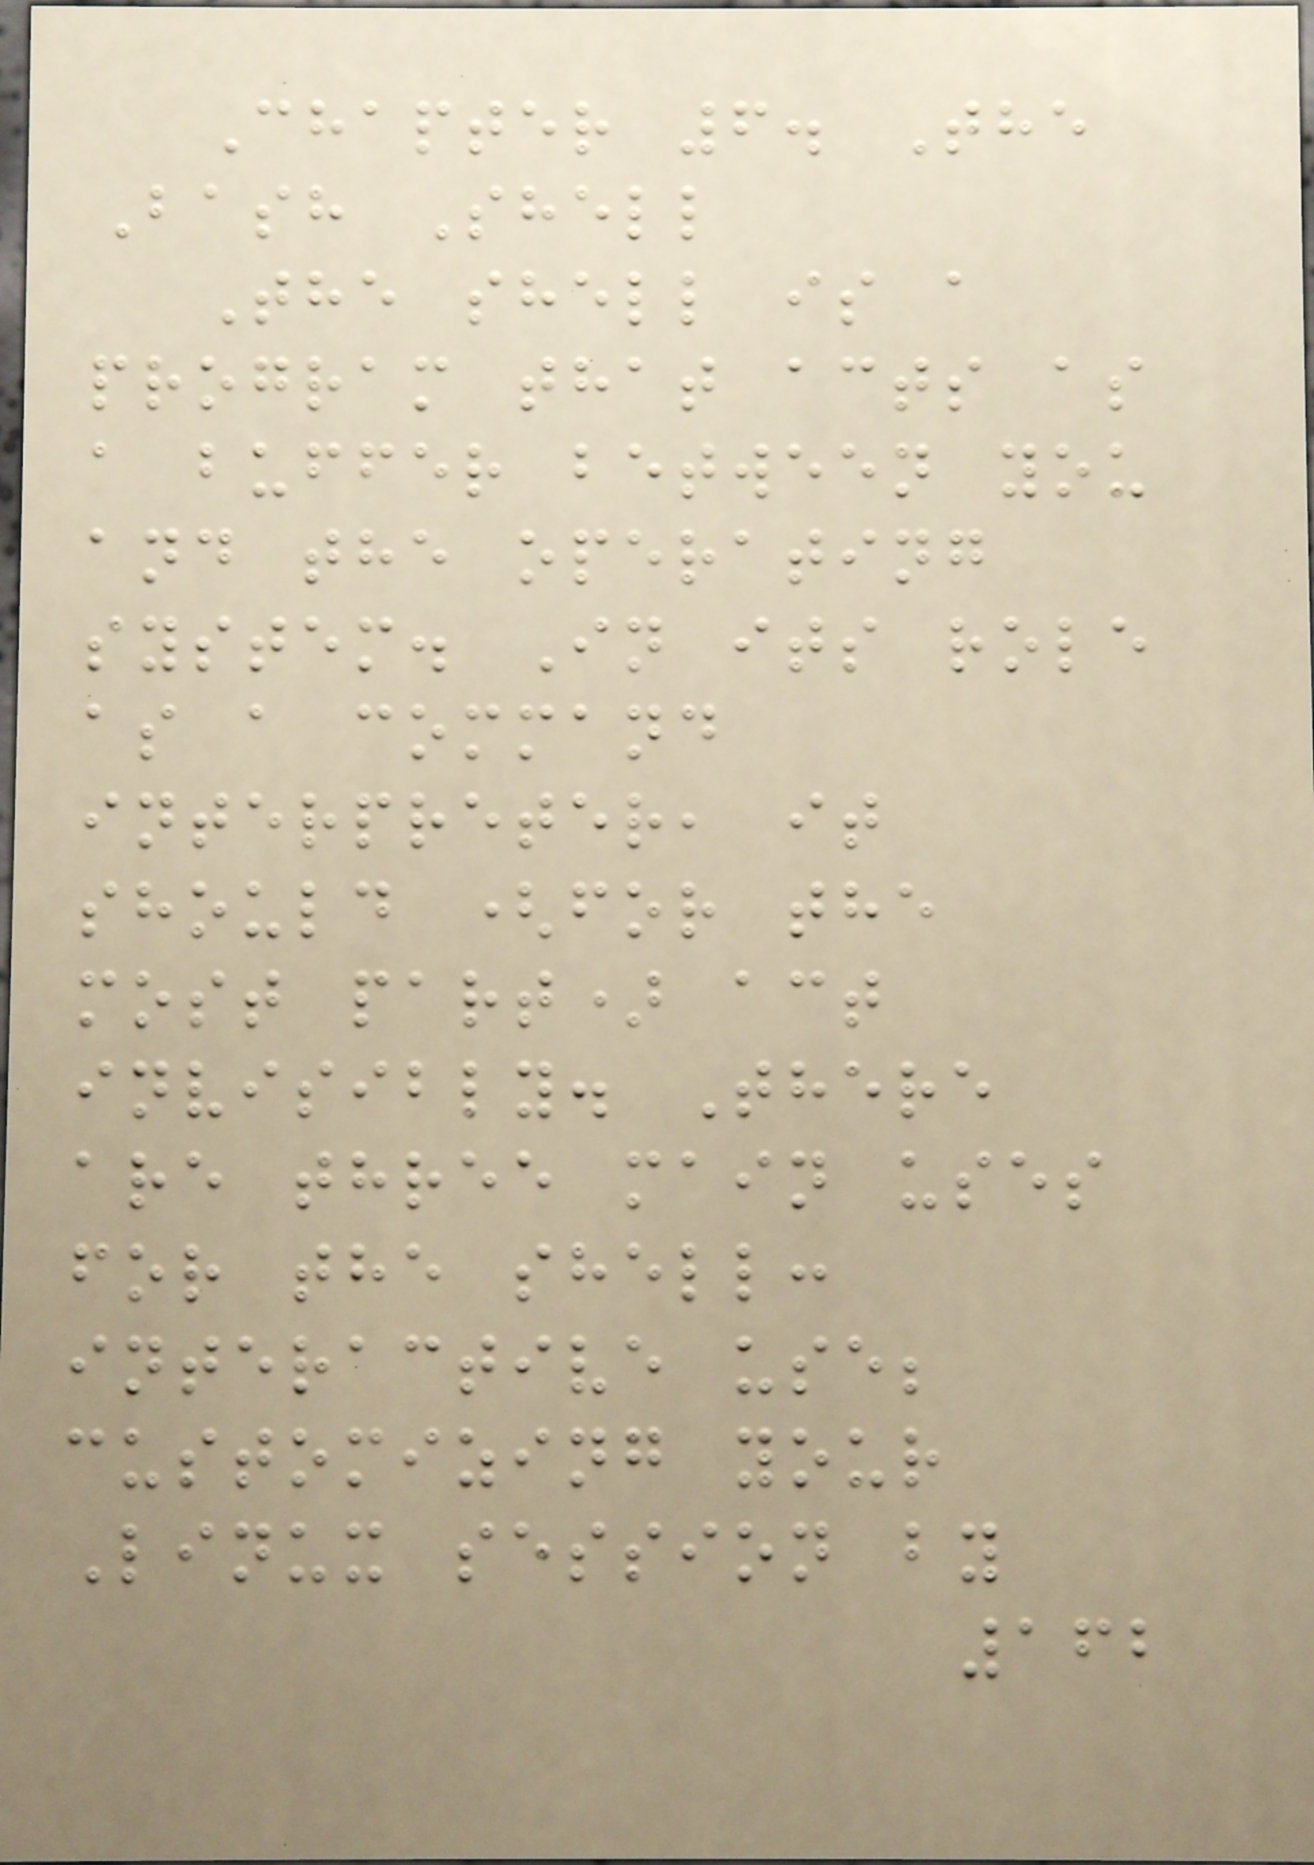Chapter 6. The
Bash Shell
The shell is a
program that acts as
a buffer between you
and the operating
system. In its role
as a command
interpreter, it
should (for the
most part) act
invisibly. There
are three main uses
for the shell:
interactive use;
customizing your
Linux session by
162
